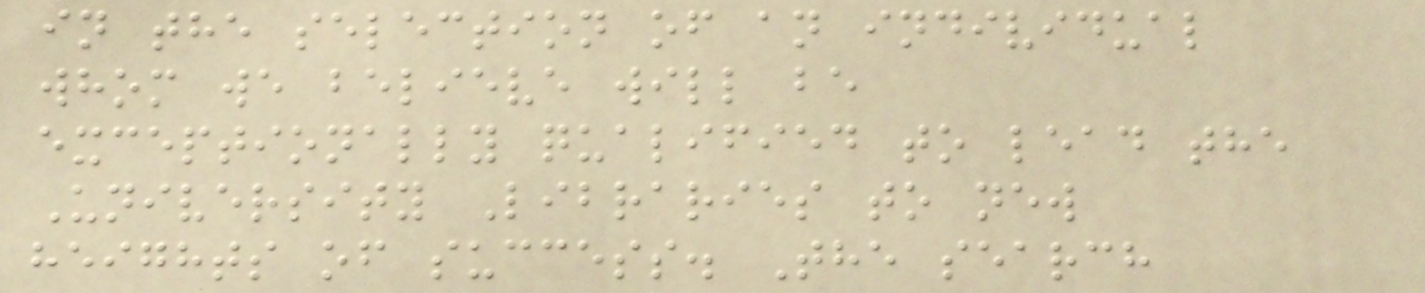in the selection of an individual
whom we believe will be
exceptionally qualified to lead the
University Libraries to new
heights of success. The search
